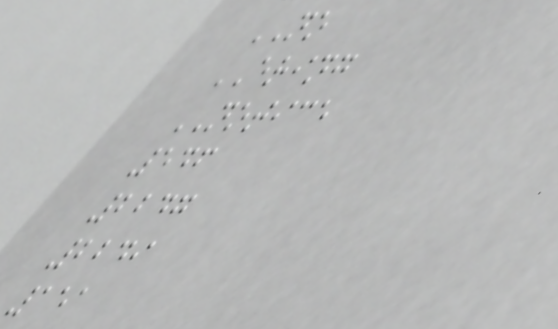NO
ERING
NOTICE
546
2247
2249
151
